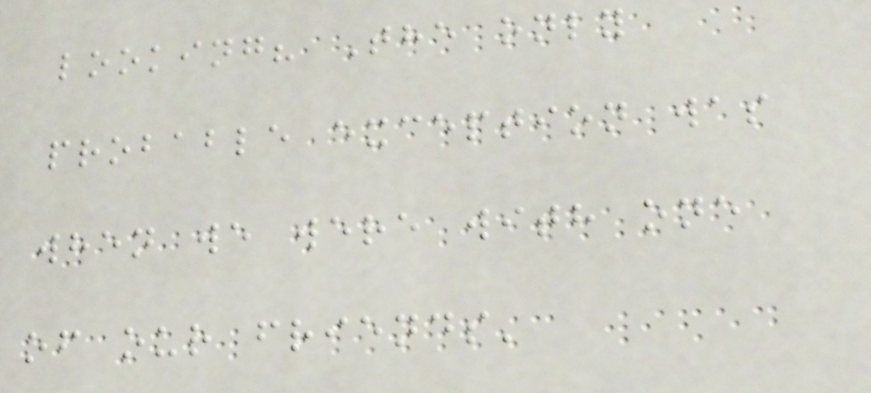looking? The only
probable exception was
when we were with one
of our friends'
